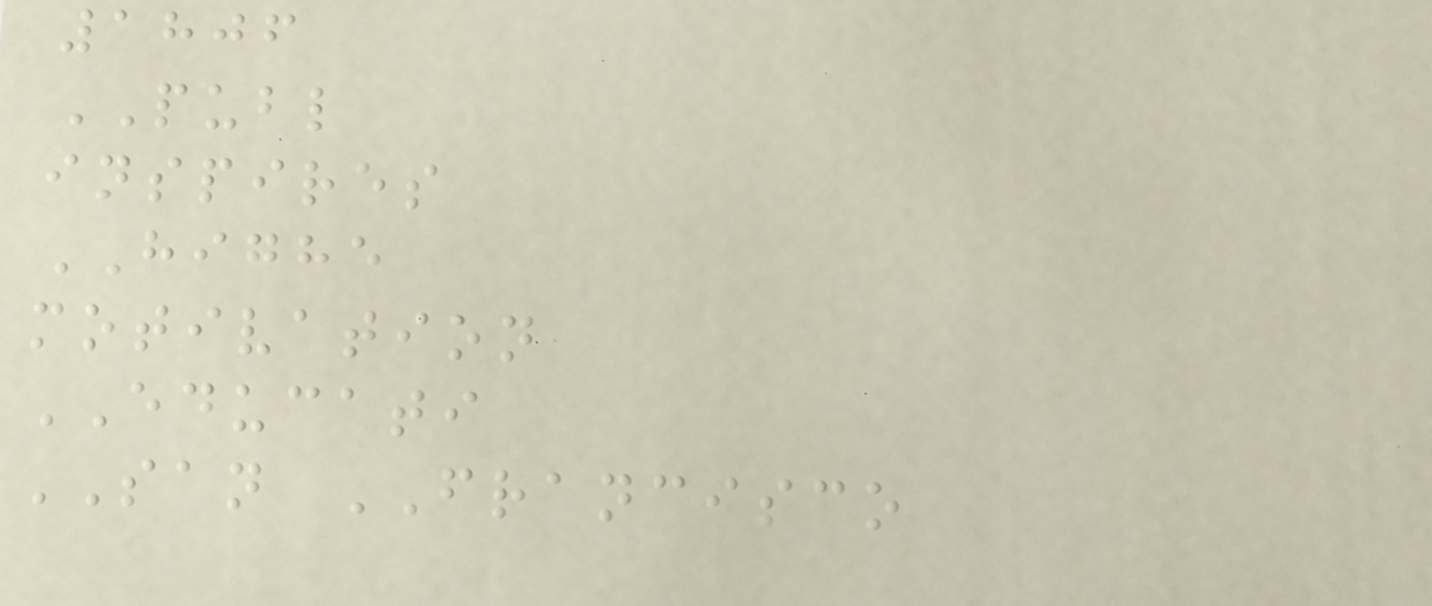1806
PUBL
inspires
HIGHE
motivation
EDUCATI
SAN FRANCISCO
